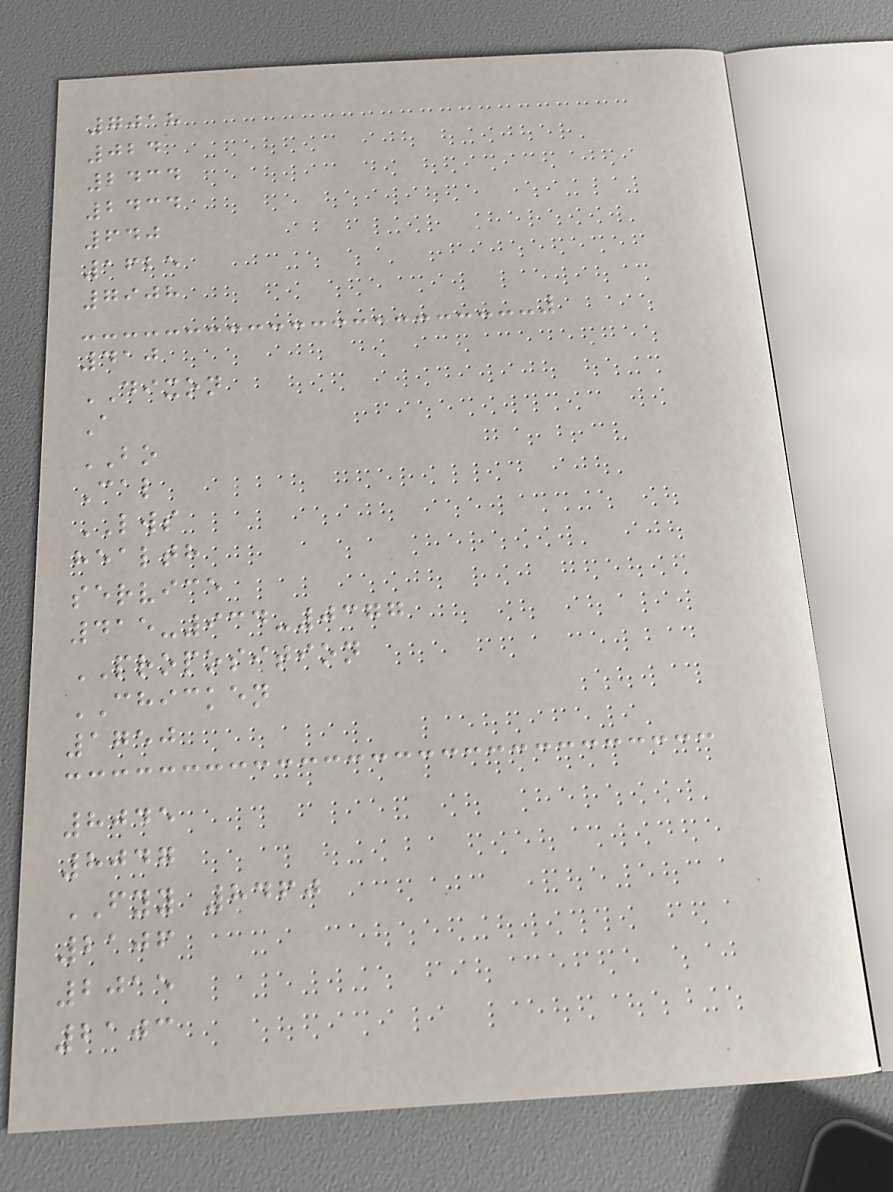7018
024
2434
2434
640
1625
7908
410
DIXON
A
BO
Cal
LWS
health
service
415-934-0377
PROPOSITION
CHICKEN
1750
8045
8047
FYY 8460
2106
2015
2103
